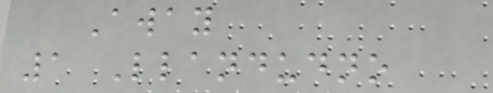Away
1 Llandudno
